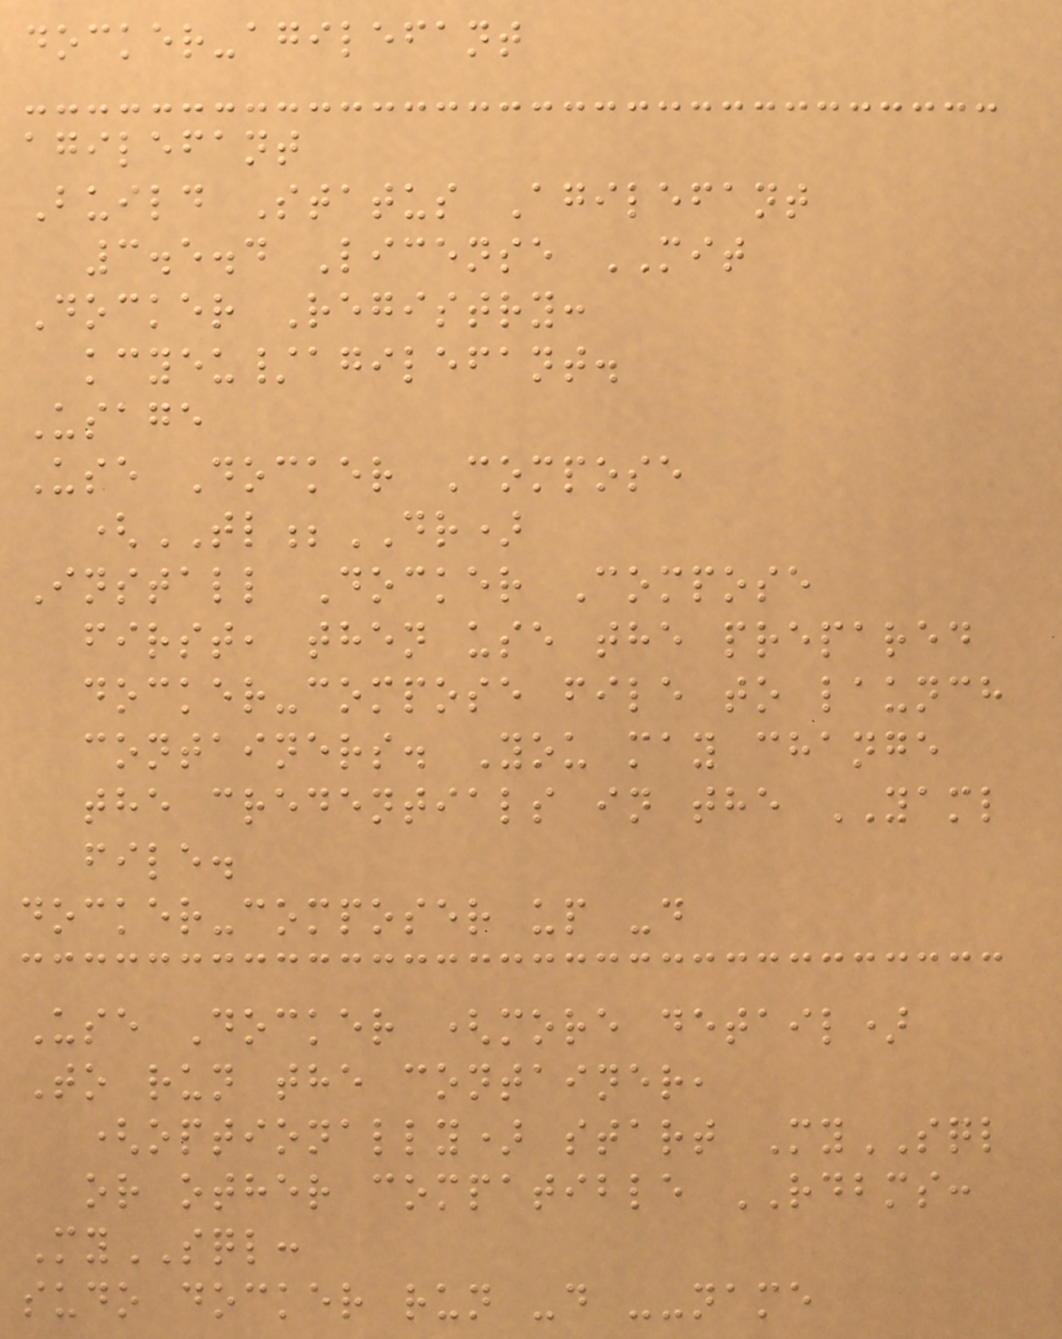docker-agilefant
agilefant
Build Status Agilefant
3.5.4 License MIT
Docker Registry:
kcyeu/agilefant.
Usage
Use Docker Compose
(TL;DR)
Install Docker Compose
first, then use the prepared
docker-compose file to launch
containers. You may change
the credentials in the YAML
file.
docker-composer up -d
Use Docker (more detail)
To run the container,
(optionally) start MySQL
or other compatible RDBMS:
MySQL:
sudo docker run -d --name
